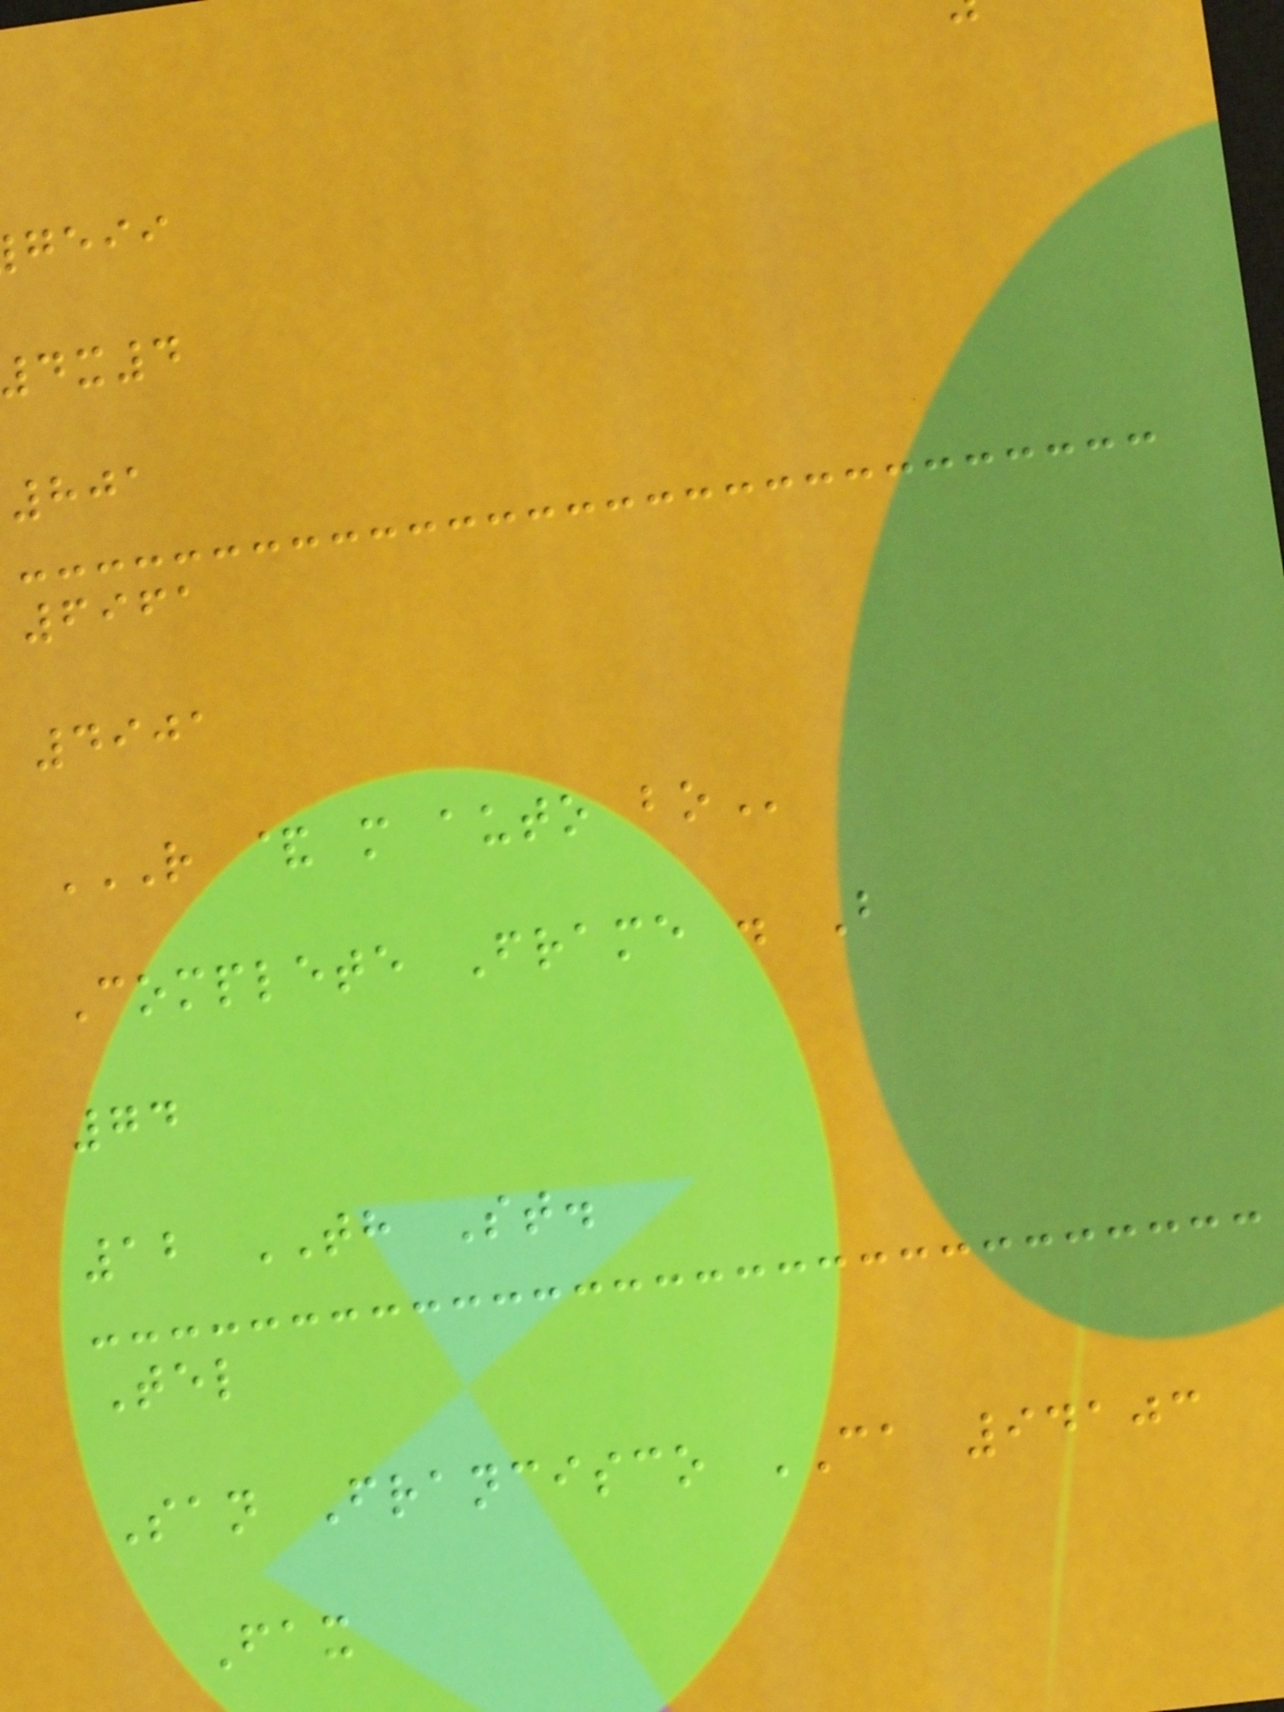geii
801
6961
4901
R & M AUTO BO
Complete Frame . B
74
12 TH St.
Tel
San Francisco CA 94103
Fax
